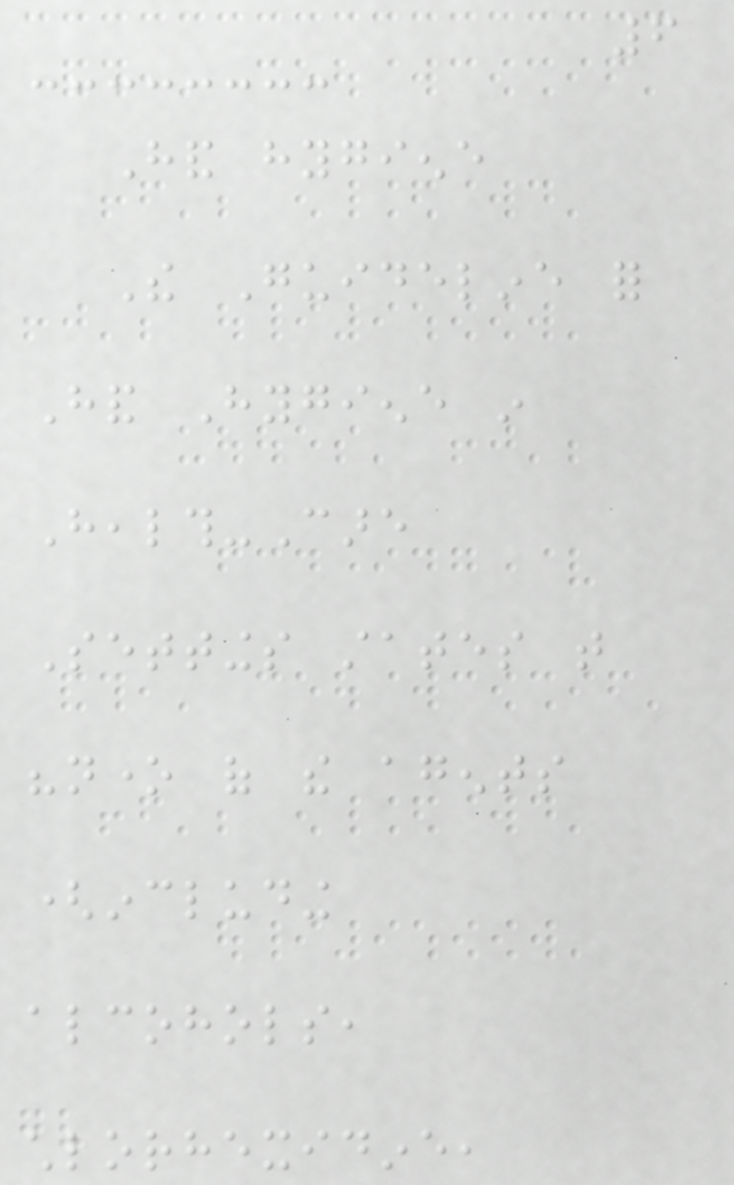6
Hand hygiene
The Guideline for
Hand Hygiene in
Health-Care
Settings states that
"none of the agents
(including
alcohols,
chlorhexidine,
